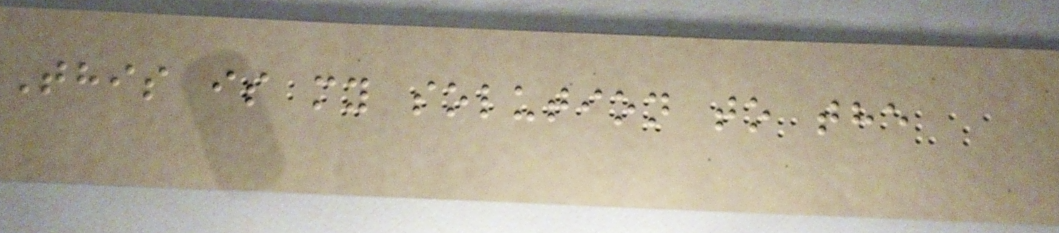This is my solution to the
